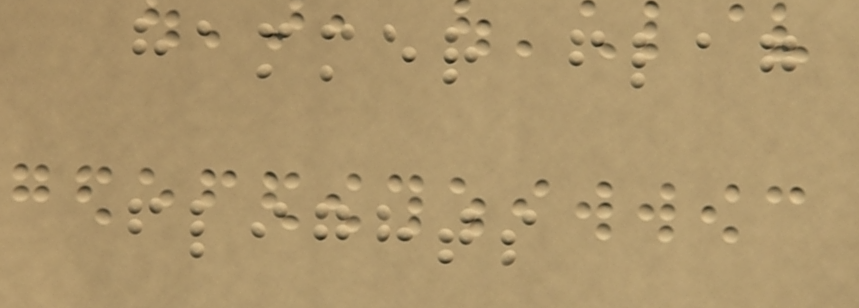hammer flag
flights
